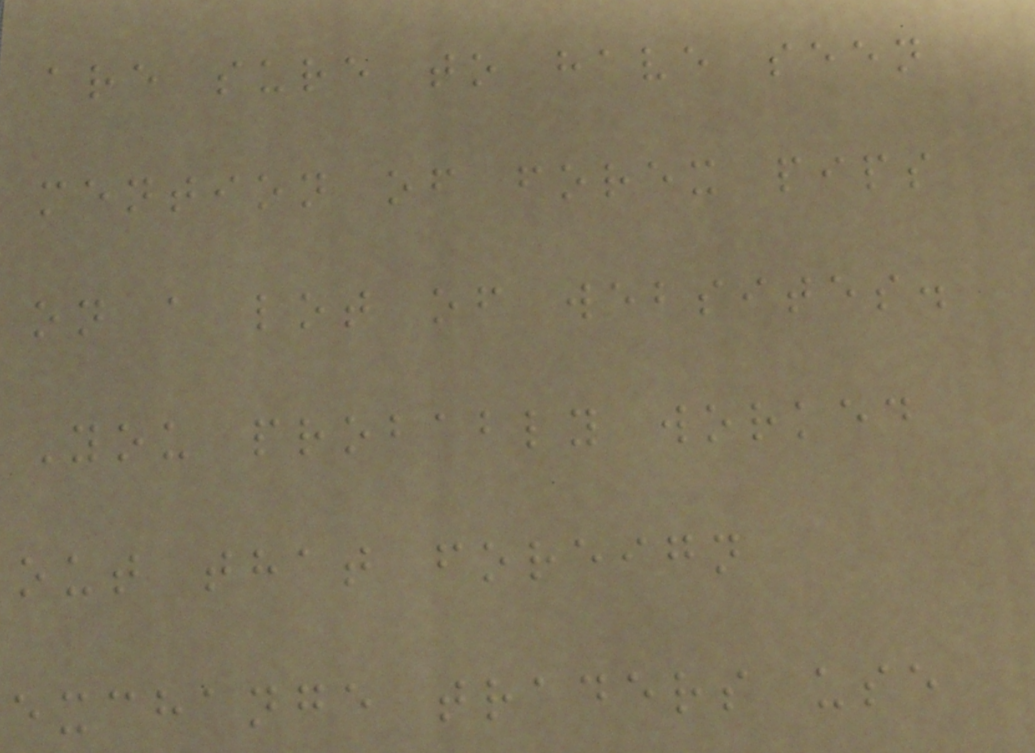are sure to have seen
mention of forex pips
on a lot of websites.
You probably worked
out that foreign
exchange traders use
